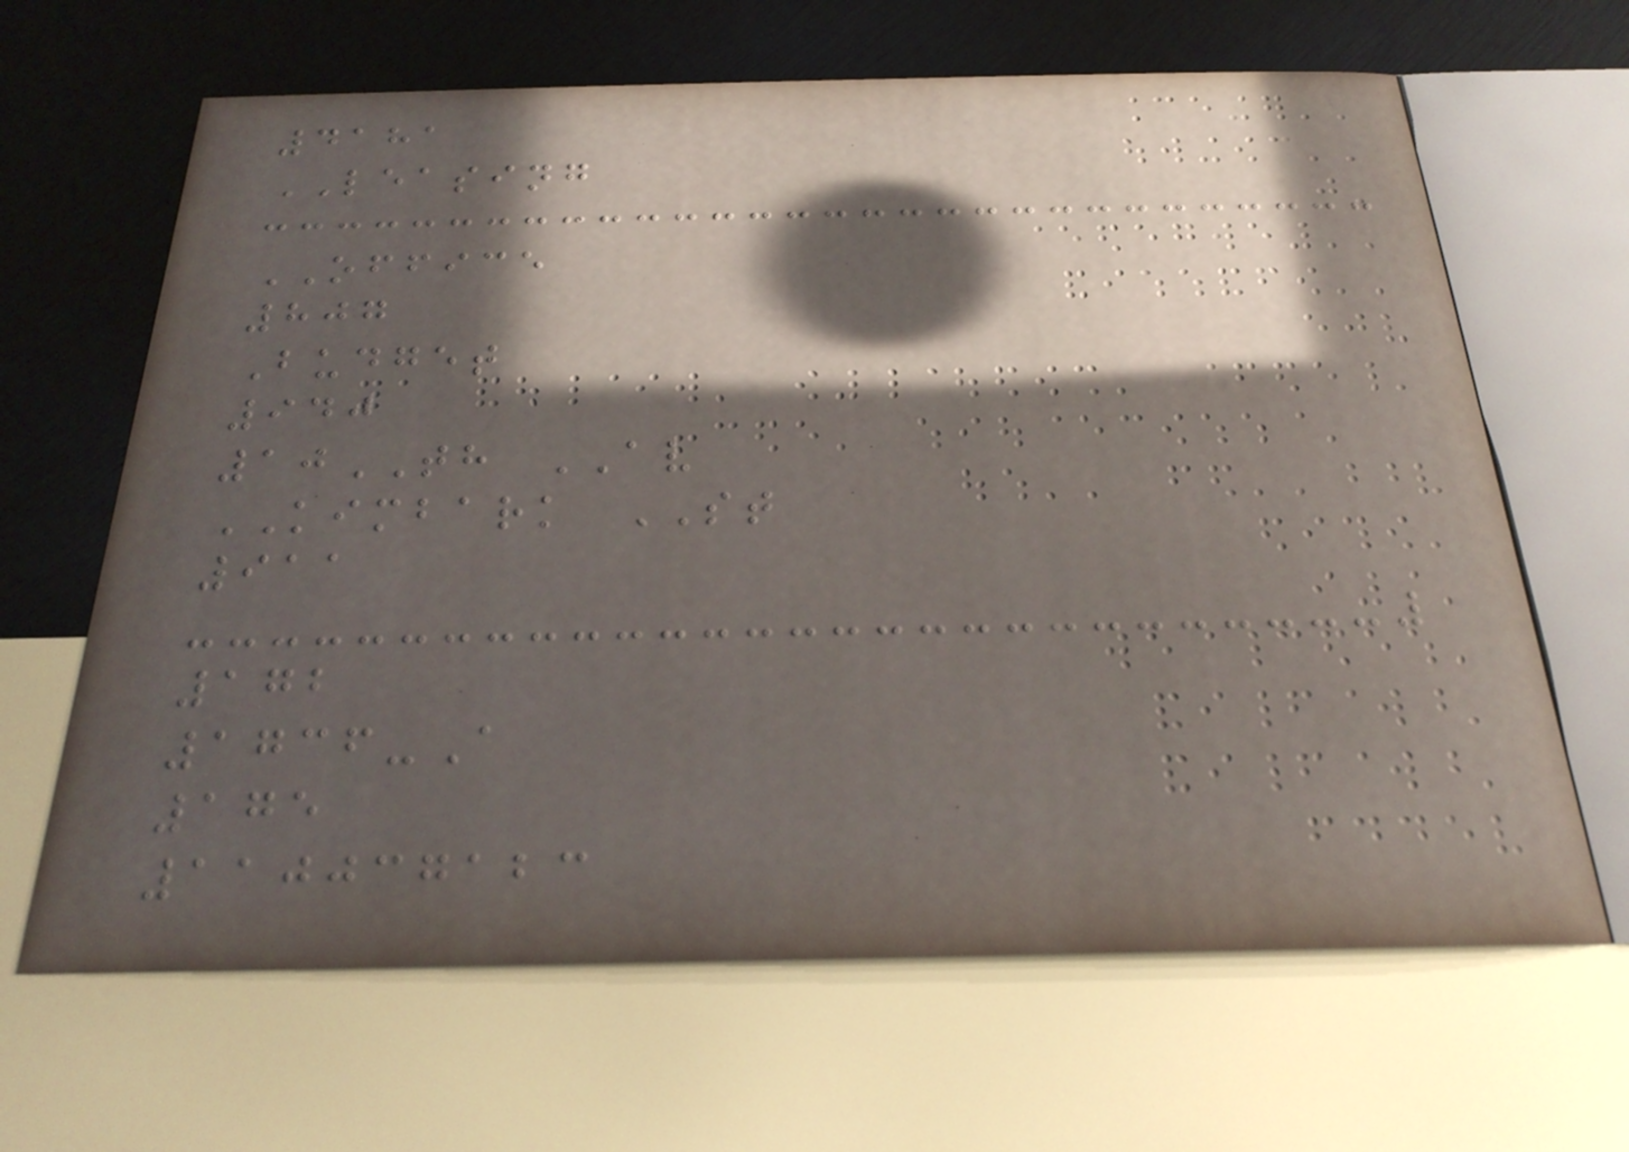4181
LEASING
OFFICE
807
Budget
940
10TH AV
KIMBARK ST
911
172
1736-A
175
110037123
